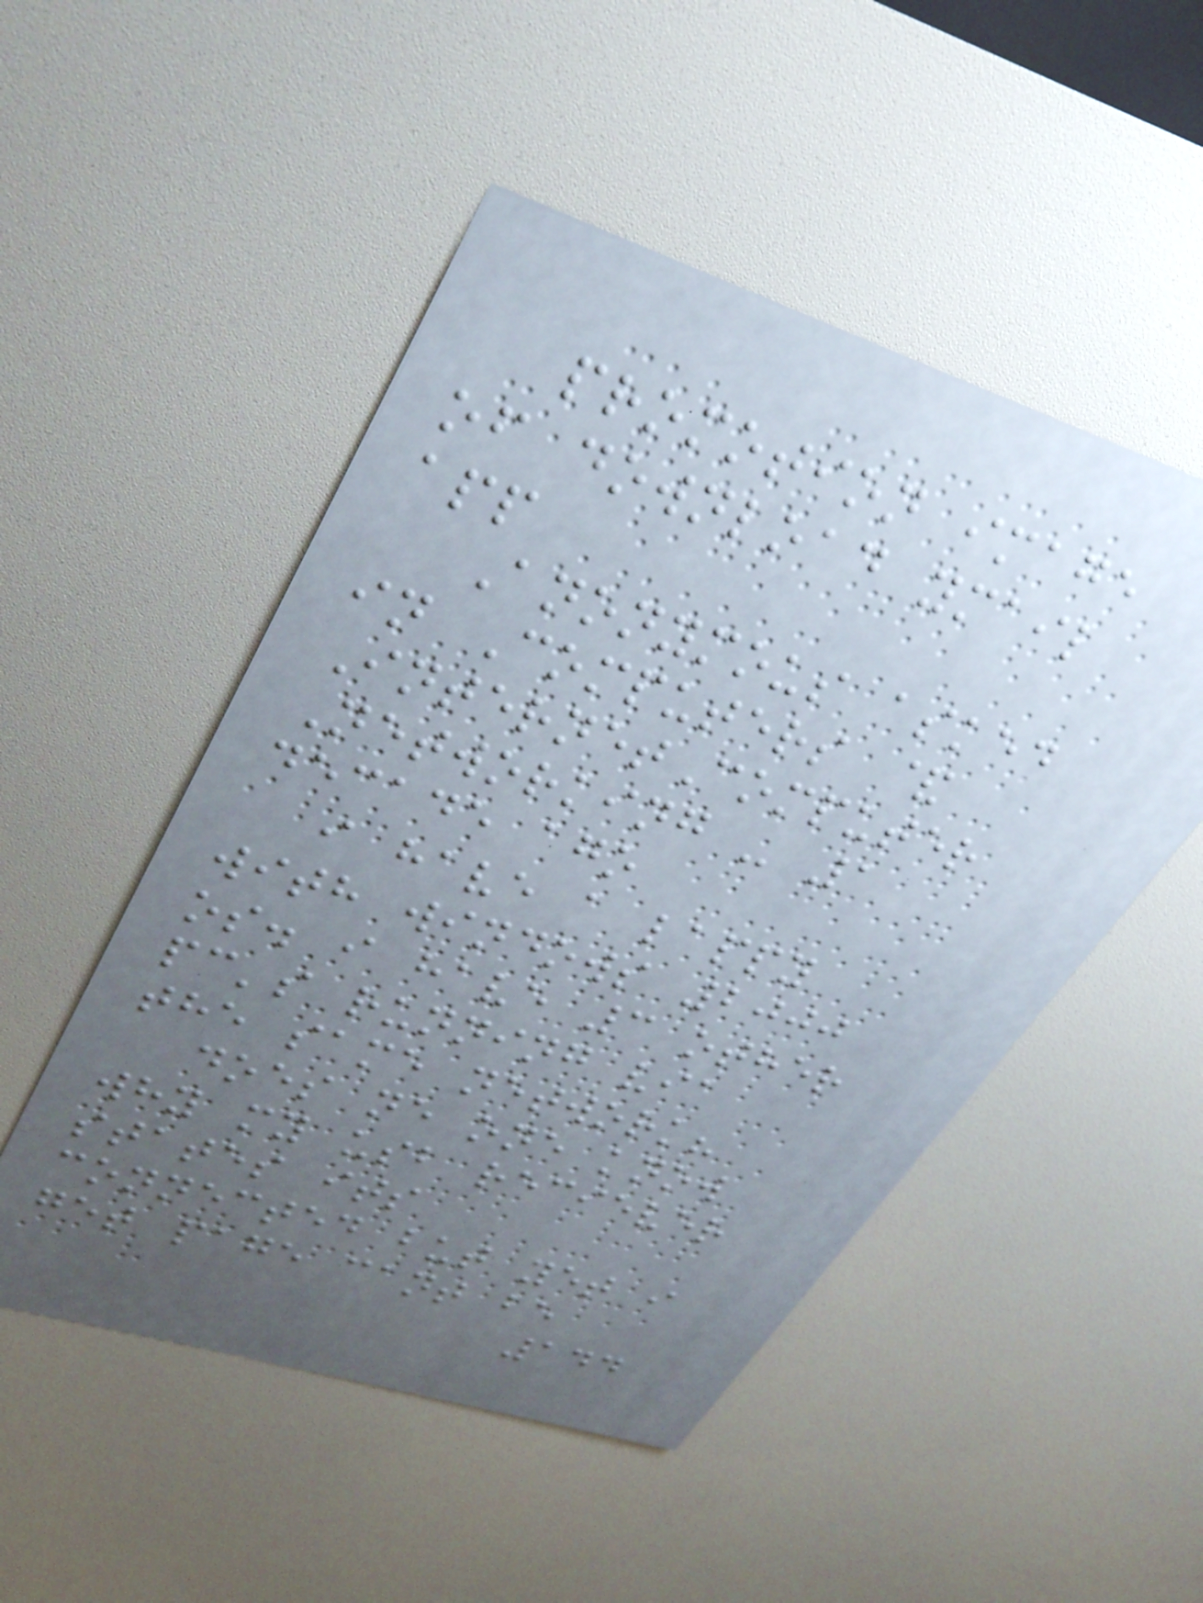promotion image
of download ymail
app
Anonymous asked
in Computers &
InternetComputer
Networking - 1
decade ago
i have a lappy
with windows 2000
os. i have 3 other
pc's running via
the same network?
does ne one know
why my usb reciever
states its
connected but yet i
get page cant be
144
